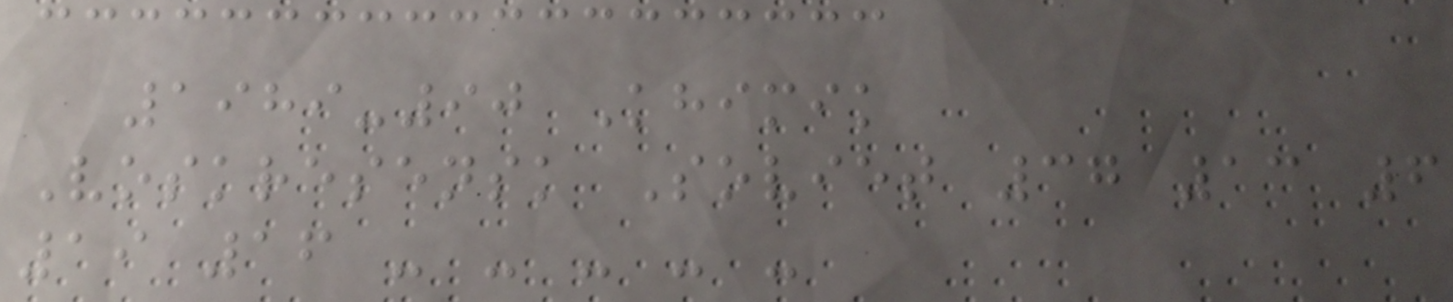1989-90 Khimik
Voskresensk Soviet 37 13 6
19 16 - - - - -
